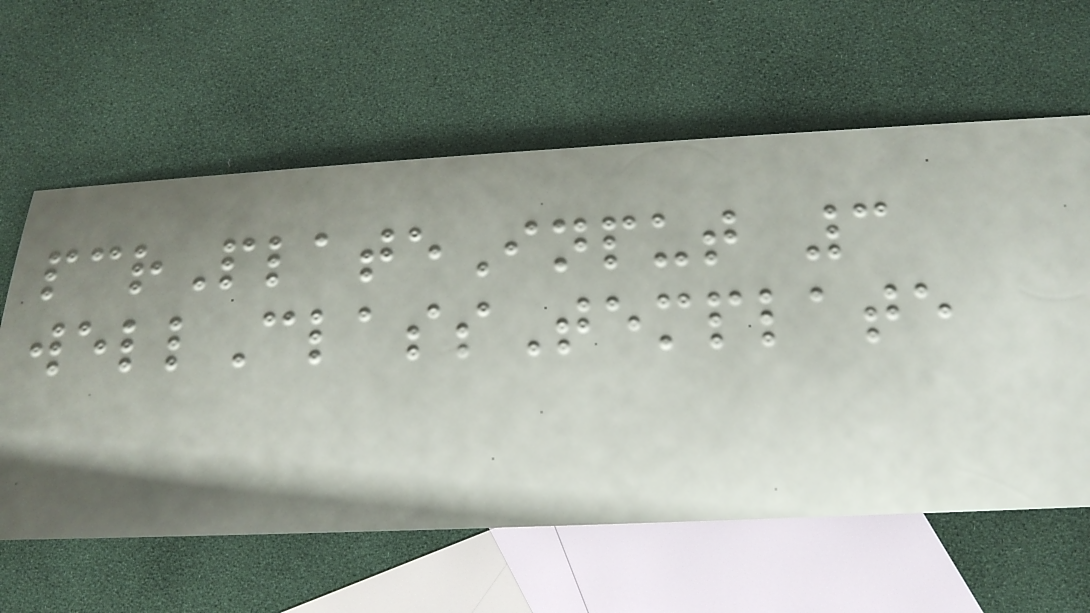pcrPlateInput 3
wellClassTemplate
